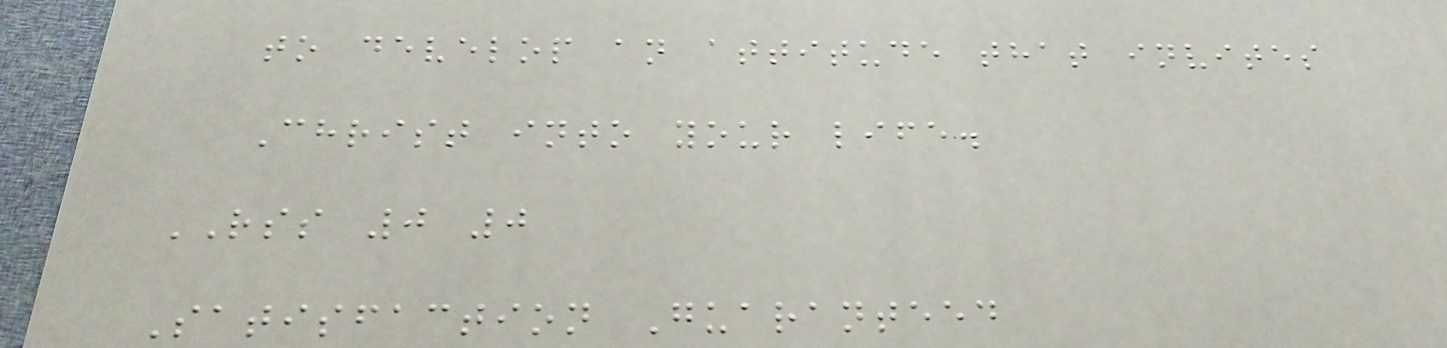to develop an attitude that invites
Christ into your life.
RSS 0 0
Satisfaction Guaranteed
